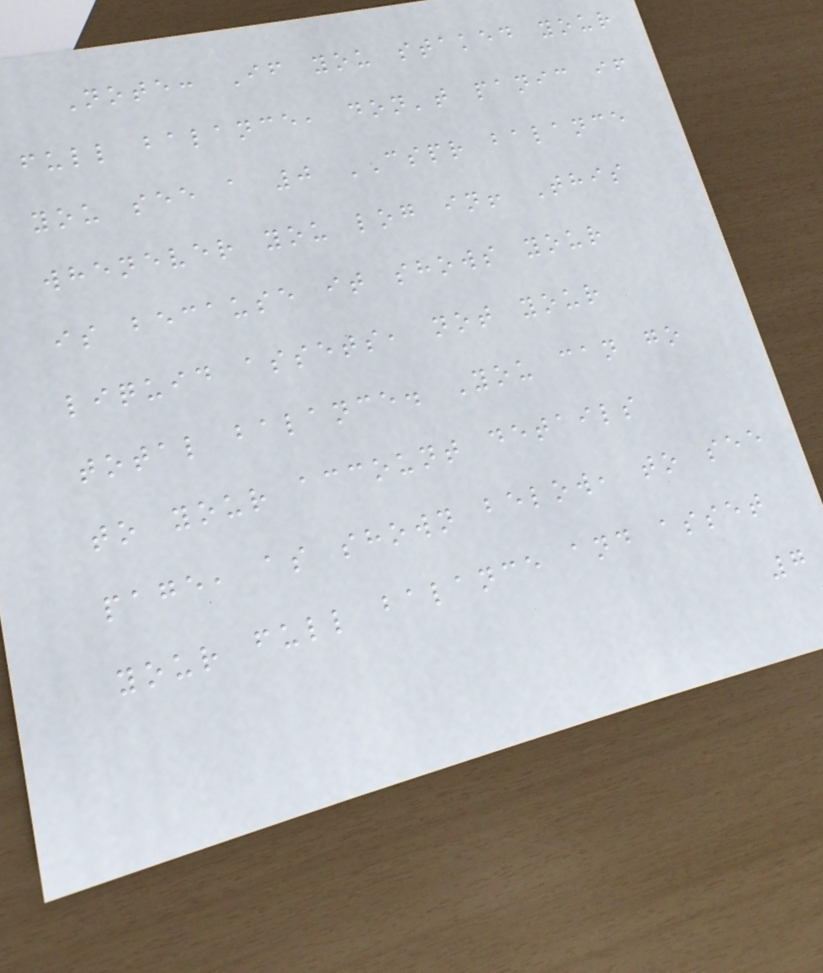Note: If you staked your
full balance, don't panic if
you see a 0 CSPR balance
whenever you log in! This
is because it shows your
liquid assets, not your
total balance. You can go
to your account details
page, as shown below, to see
your full balance and asset
7
